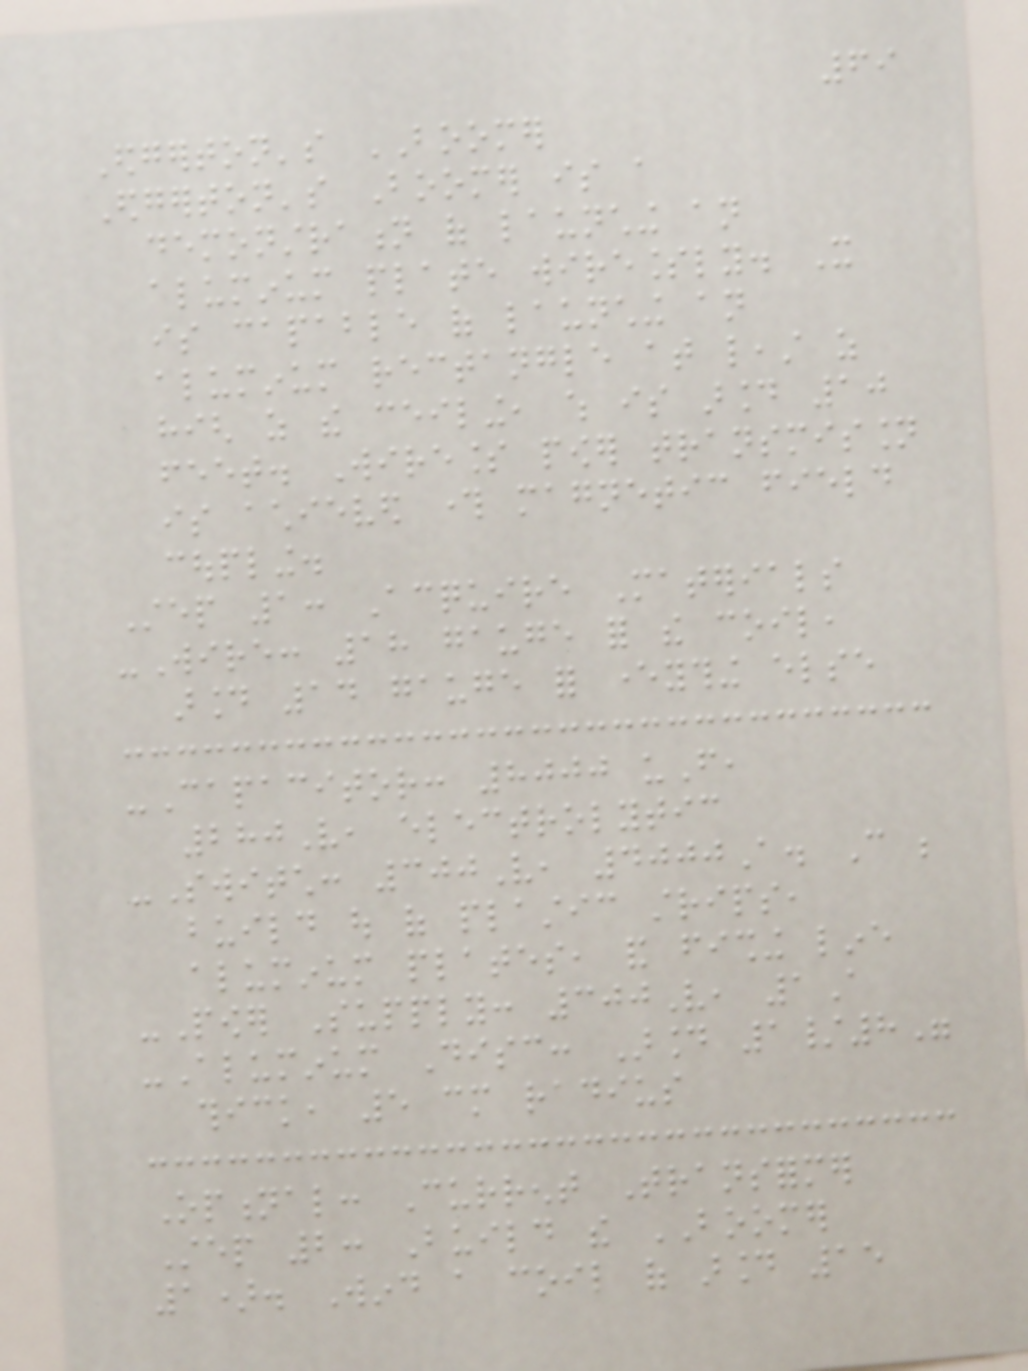69
Edgerton's BOOMER
Edgerton's Boomer is a
demonstration of launching an
aluminum plate wirelessly. It
is capable of launching an
aluminum rectangle at least as
high as the ceiling, which is around 10
feet. Wireless power transmission
is achieved through magnetic field
coupling.
Step 1: Acquire Materials
-Wire: 18 gauge for the coil,
around 14 gauge for everything else
-Capacitor: 8000 uF,
280V, electrolytic
-Switch: 300V, 4000A. Can be
build out of plastic strips,
aluminum plates, and fishing line
-Power Supply: 300V, 1A
-Aluminum Disc: Around 1/8"
thick, 5 cm radius
Optional: Current Transformer
Step 2: Build the BOOMER
1). Wind a coil of around 15
